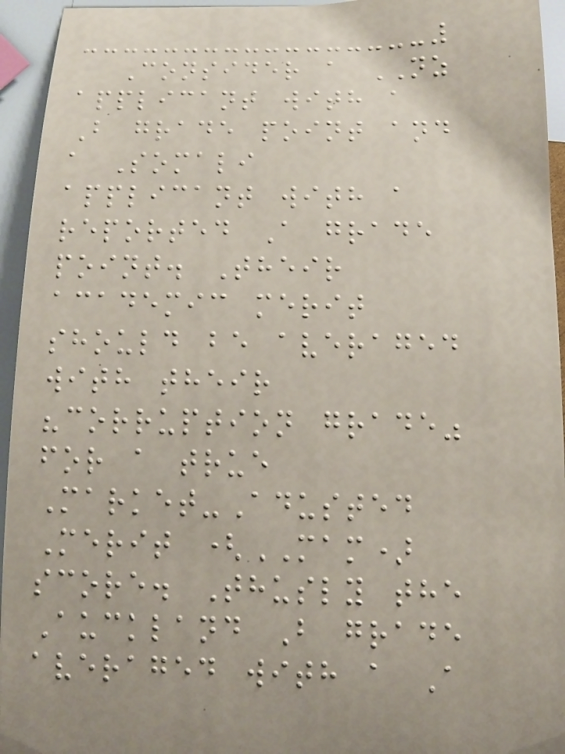Consider a NZ
applicant with a
B grade point and
a Somali
applicant with a
reported A grade
point. Their
academic merit
should be averaged
with their
"corruption grade"
for a true
Market-Adusted
Merit (MAM)
score. Thusly the
Auckland B grade
averaged with a A
